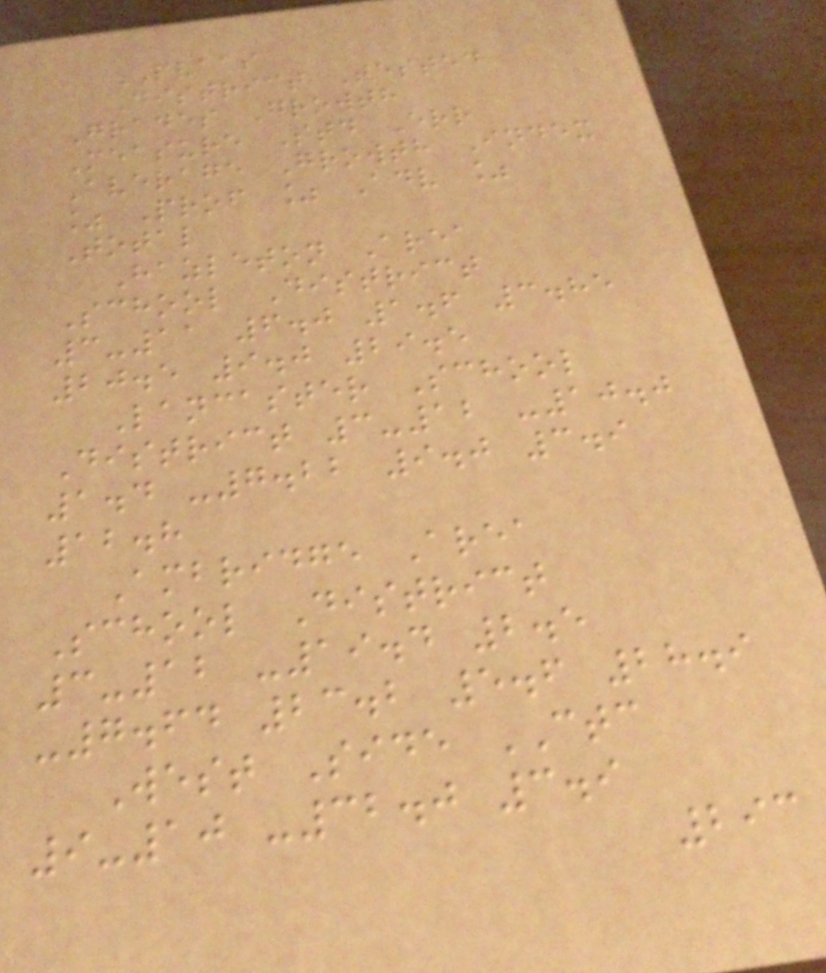PVAAS
District Tested
Grades Growth
Measure Std Err
Average Growth Index
% Prof % Adv %
Total
Hazleton Area
School District
3-11 6.0 1.6 3.85
20.5 9.0 29.5
Lancaster School
District 3-12 -10.0
1.4 -7.22 9.0 3.9
12.8
Ambridge Area
School District
3-12 -19.4 2.5
-7.64 23.2 5.6 28.9
West Side CTC
9-10 -32.0 3.9
293
